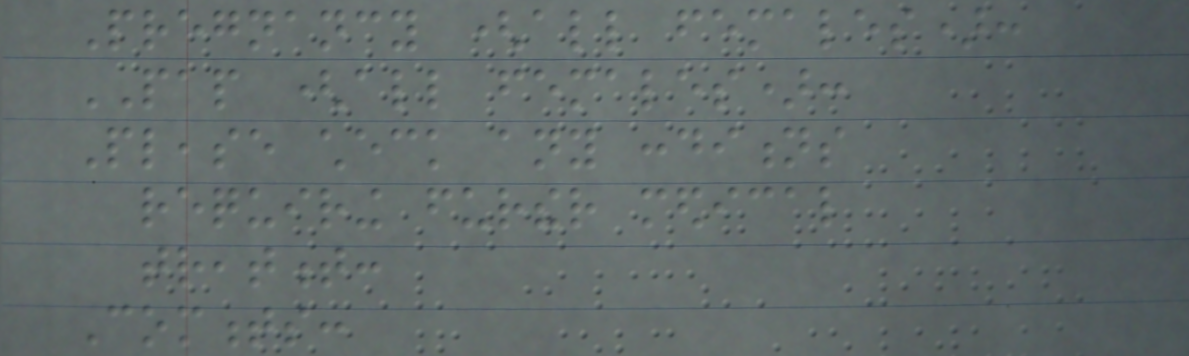Pregnancy (all females):
PAP (all females):
Please check any conditions
requiring further medical
treatment:
Comments:
